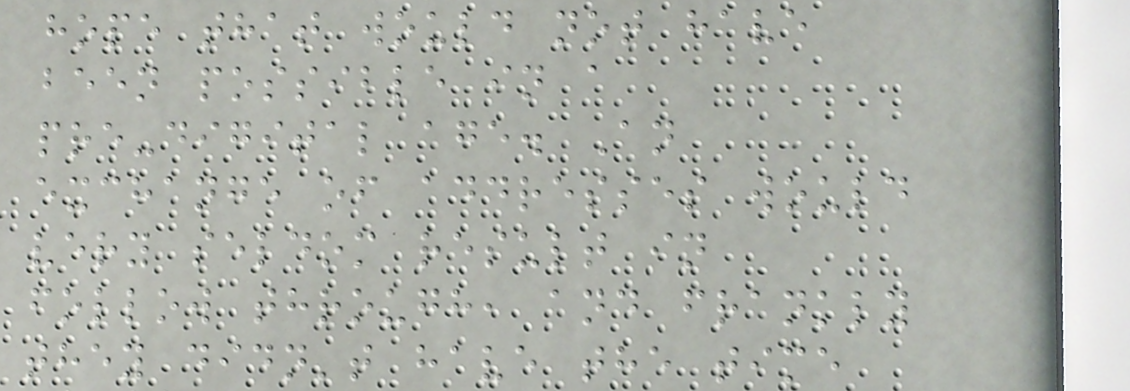hope that would not have
been possible in a
pre-digital age. An
exchange of addresses would
very seldom result in
follow through, and frankly
they didn't have the time
